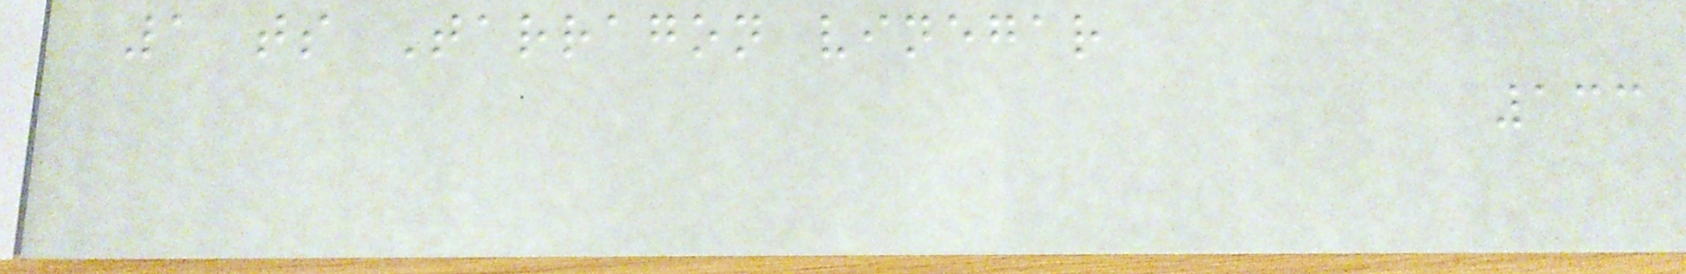1 ts Tarragon vinegar
133
